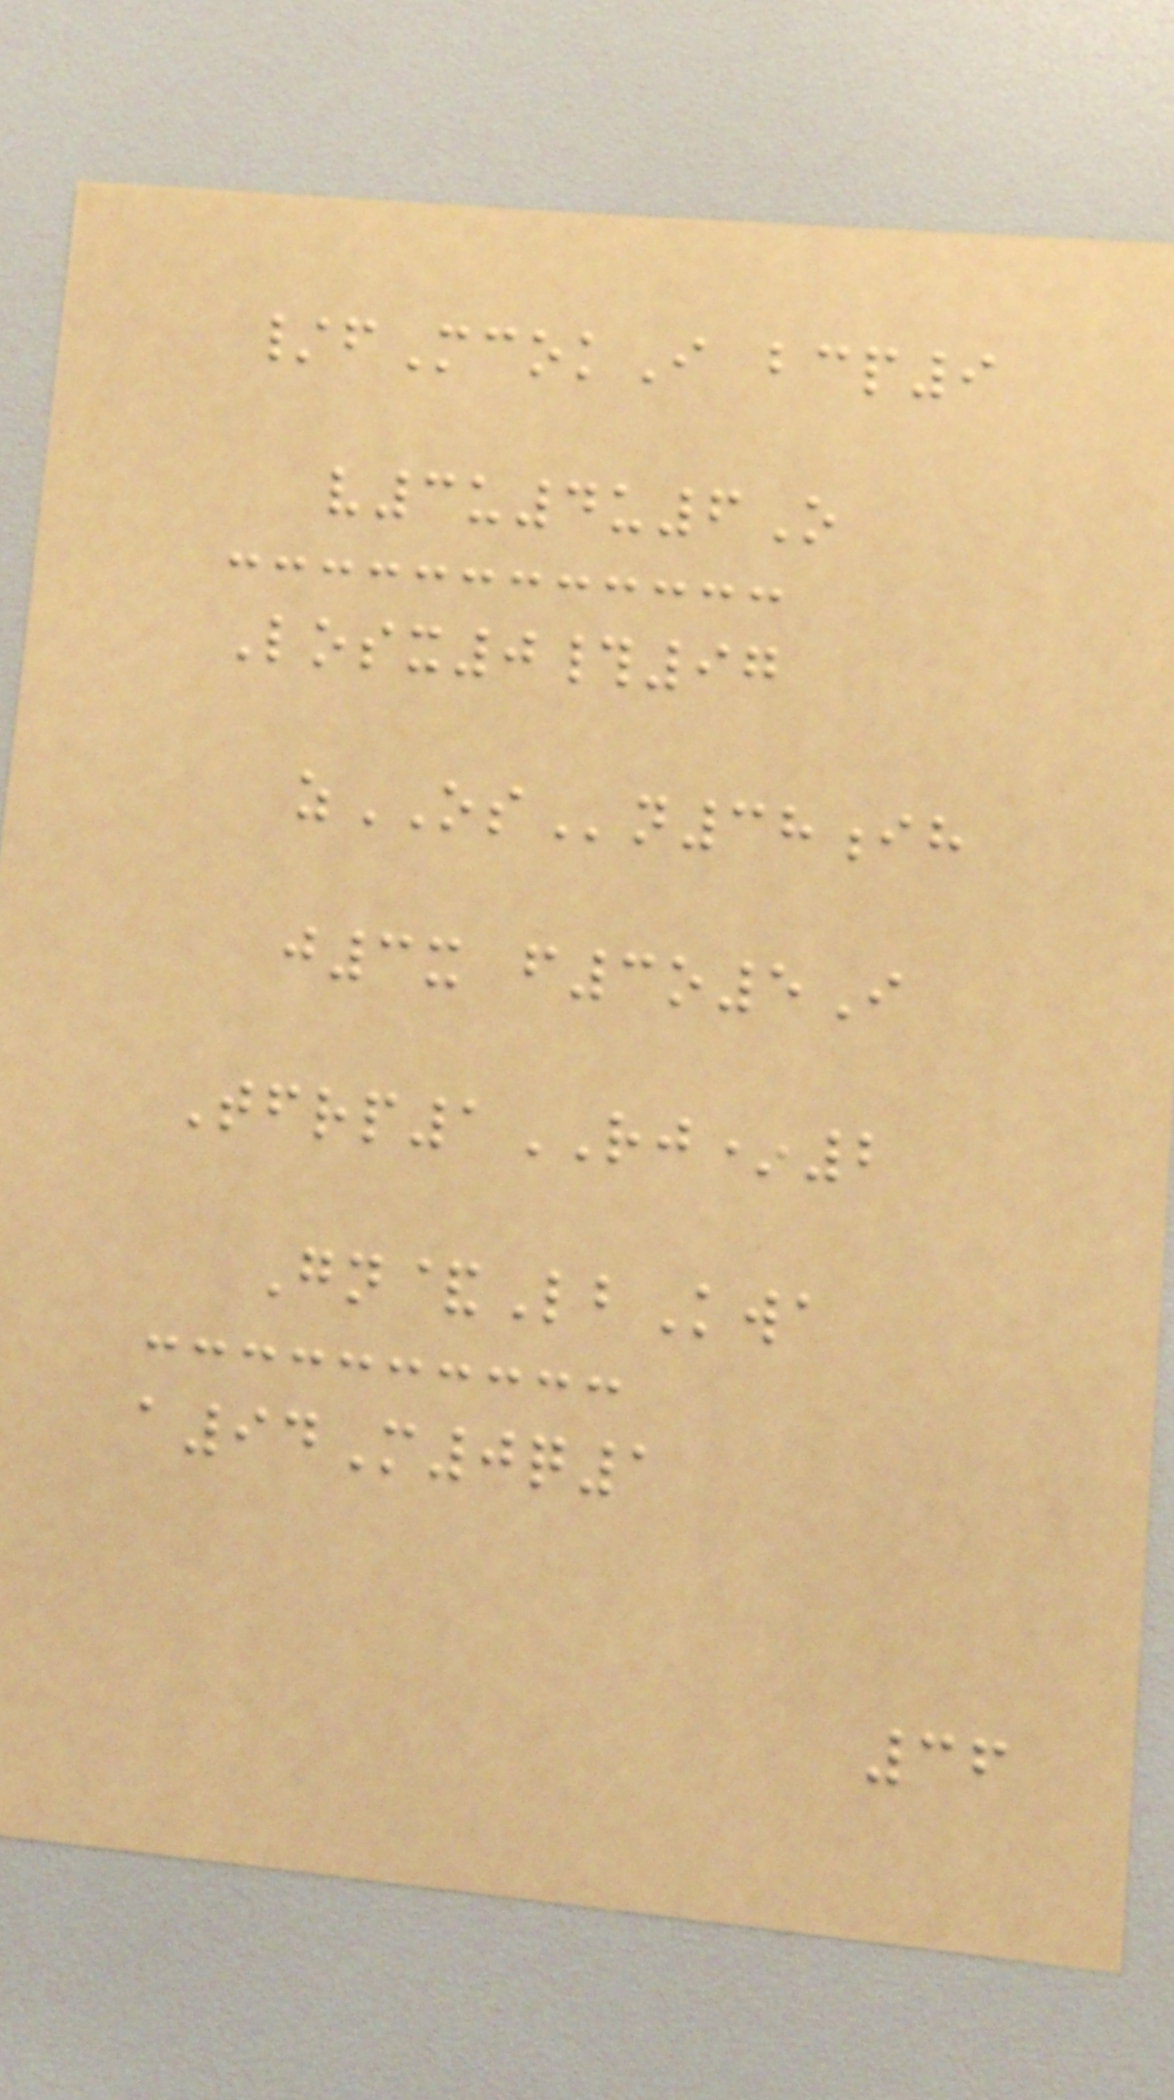/fMcokI bcp9
v3u4u6O
Losx0#97
zOSn38ih
j3x f3o5I
Tfrp1RJ*2
Gn&LbKwa
a94M0q1
36
